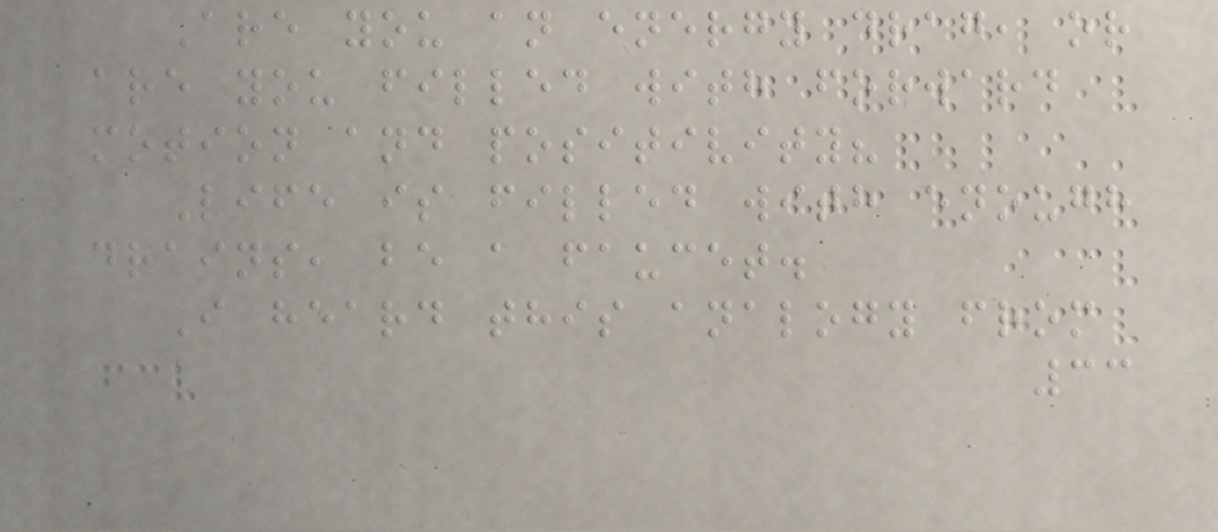Are you an energy drag, or
are you filled with forward
motion and positivity?
Life is filled with enough
drains, be a faucet.
I heard this analogy from
33
